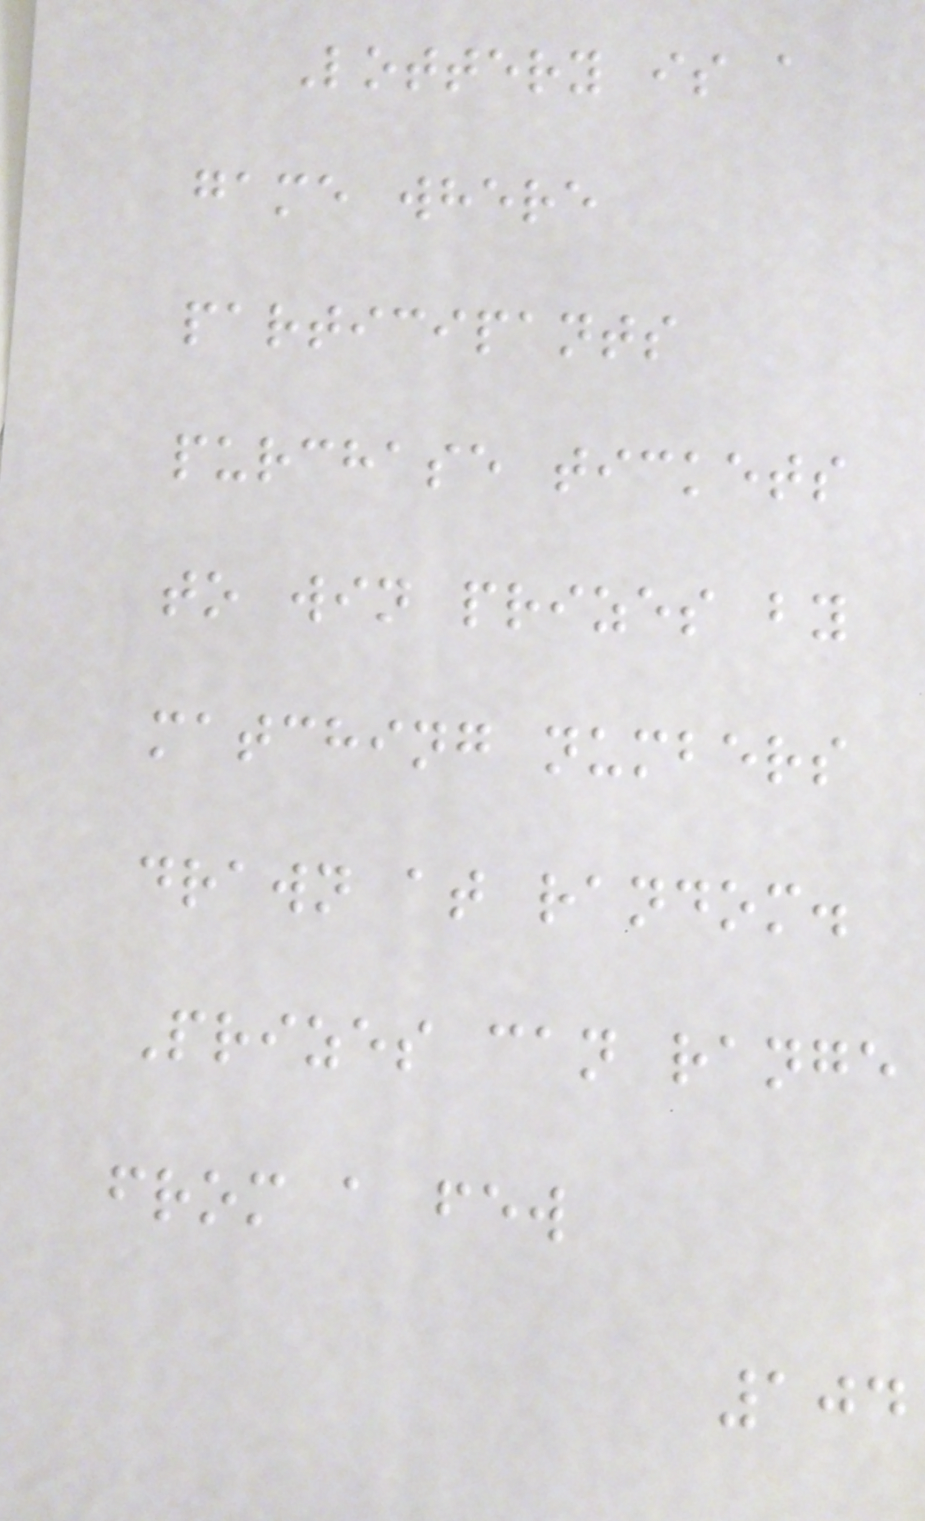Lottery is a
game where
participants
purchase tickets
to win prizes by
matching numbers
drawn at random.
Prizes can range
from a few
104
